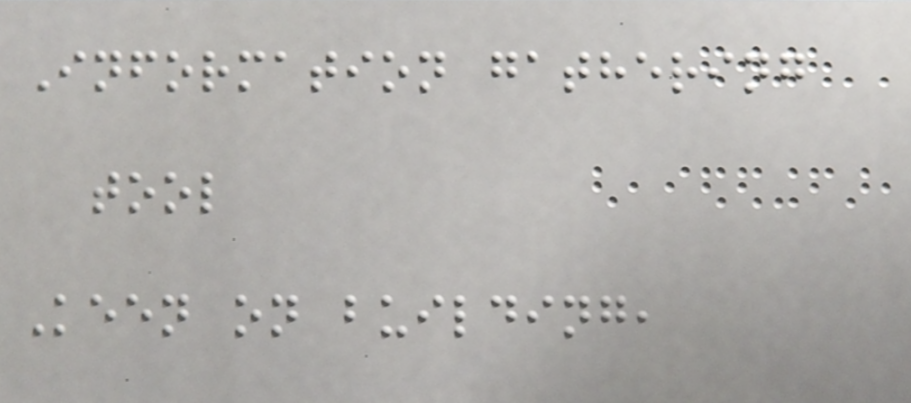Information gathering
tool
Keen on building,
